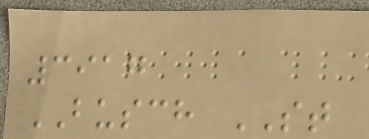3917
BUSCH ST
